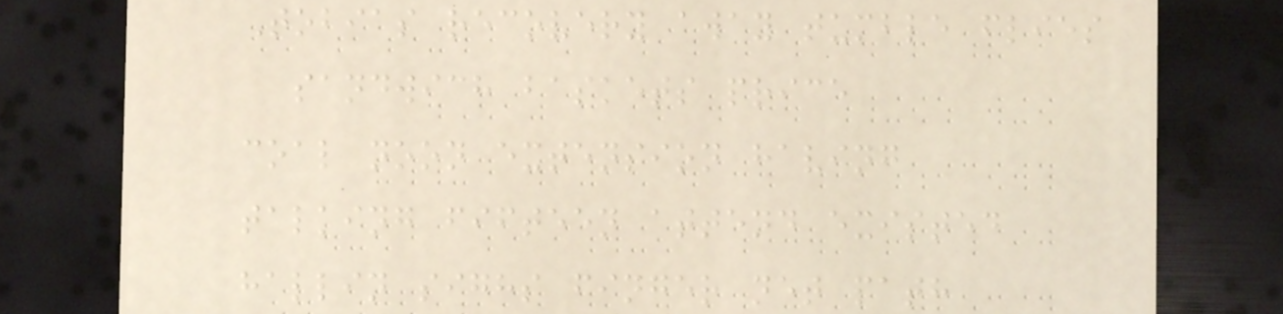Tobias recovery away tumble flies
sandwich baskets price
coal noon extension having
talking fifteen attend existed
hallin sighs finger net path
